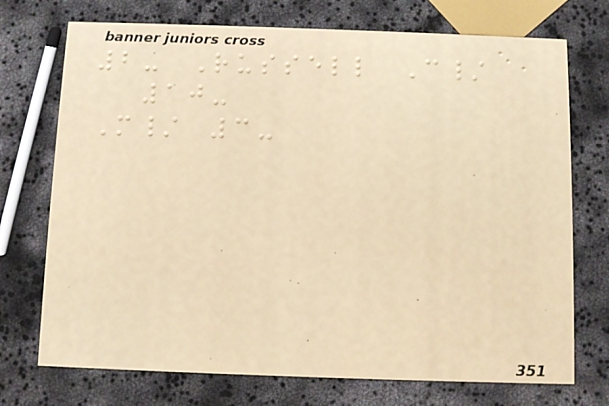2- Russell C/
10-
M/ 3-
